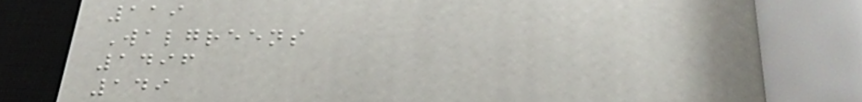119
Walgreens
1496
149
